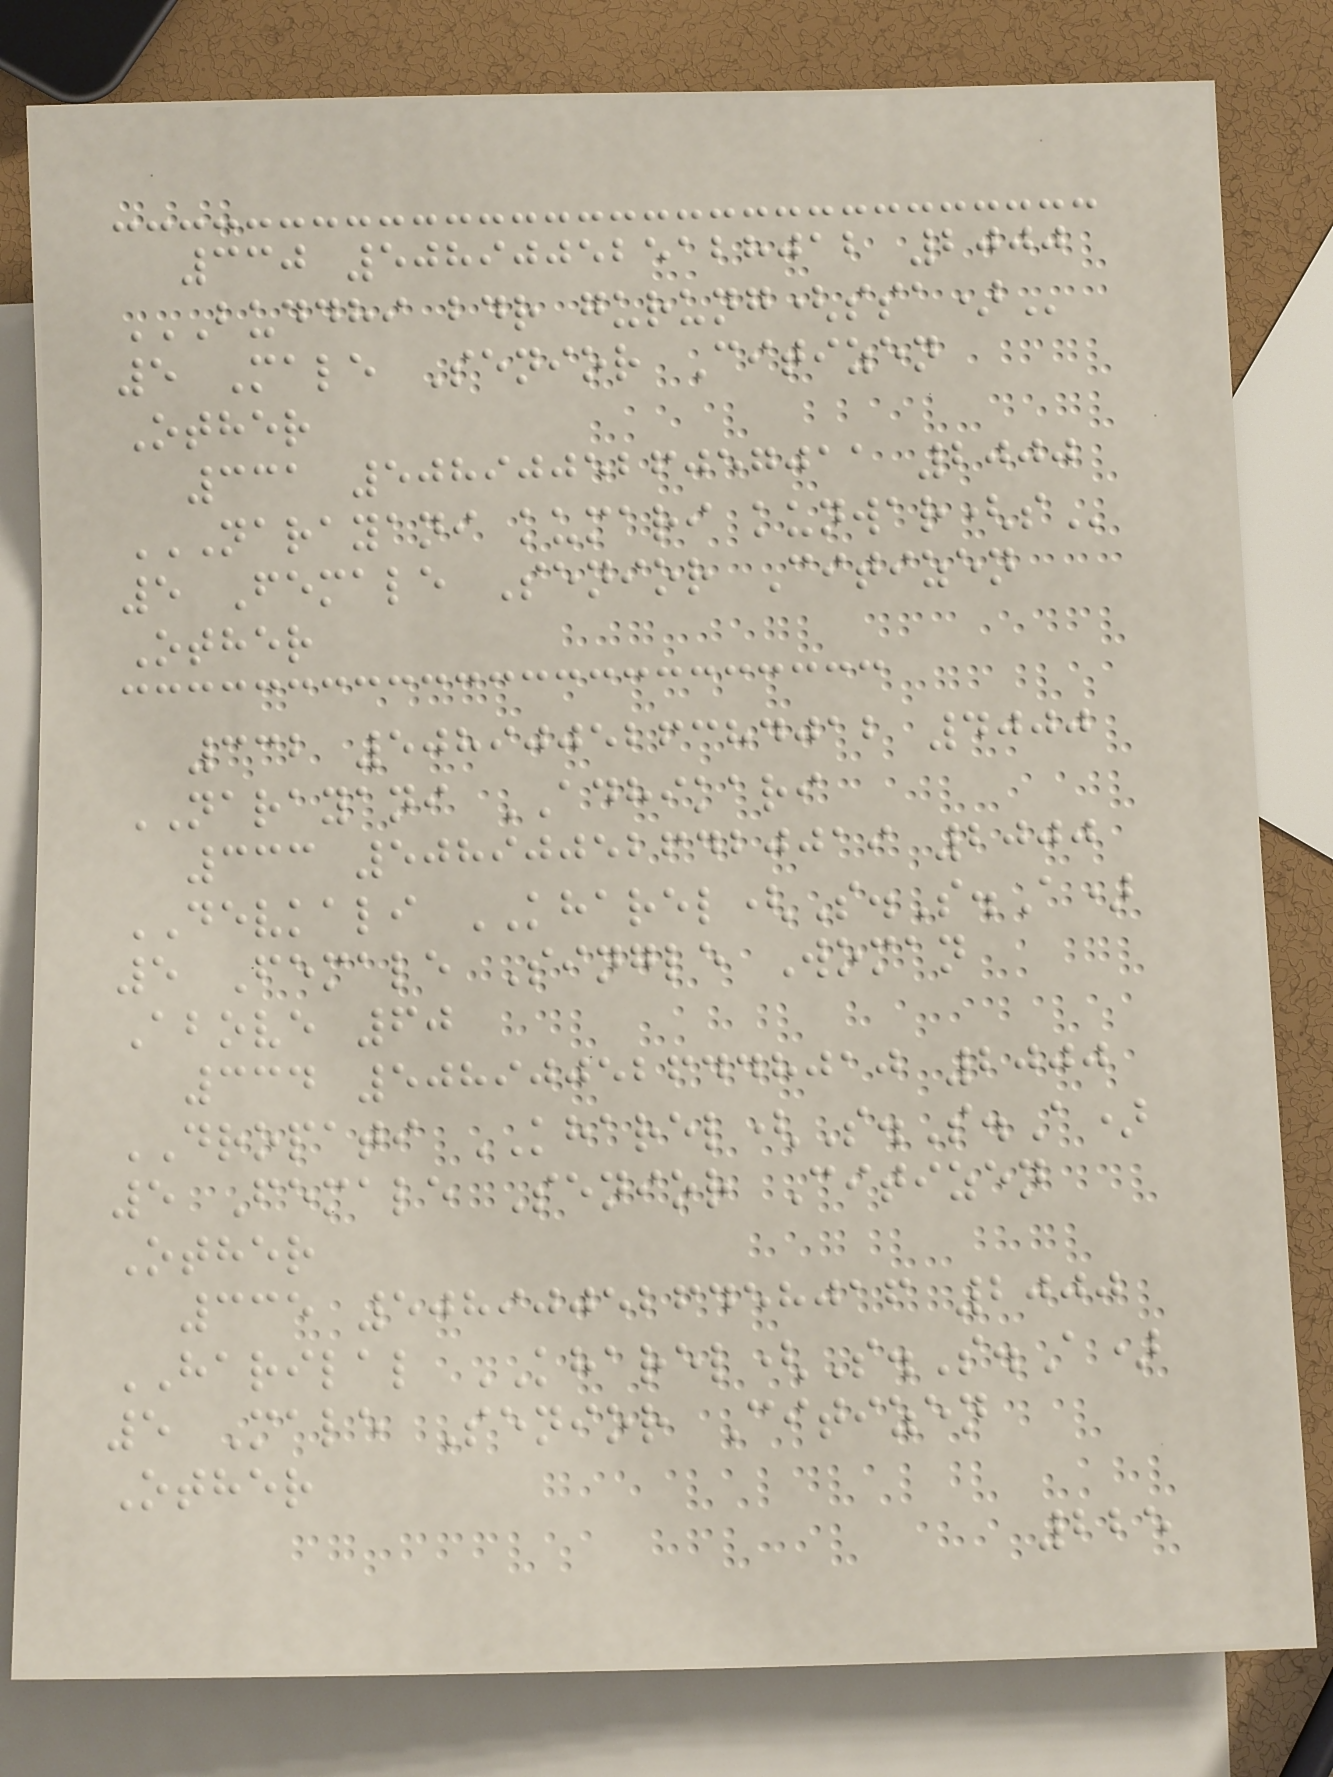330 508900525128012 2000
BUDDHI BDR GURUNG(SSA)
5 Male Senior Citizen
Other
331 508900526057011 2000
NARAYANI KUMARI KUNWAR(S
5 Female Senior Citizen
Other
332 508900526384012 4000
NARAYANI ADHIKARI
333 508900526420019 2000
DEVKALI KHAREL(S.S.A)
5 Female Single Woman
Above 60
334 508900526448010 2000
DROPATI KHAREL(S.S.A)
5 Female Senior Citizen
Other
335 508900526458016 2000
HARILAL KHAREL(S.S.A)
5 Male Senior Citizen
Other
225
